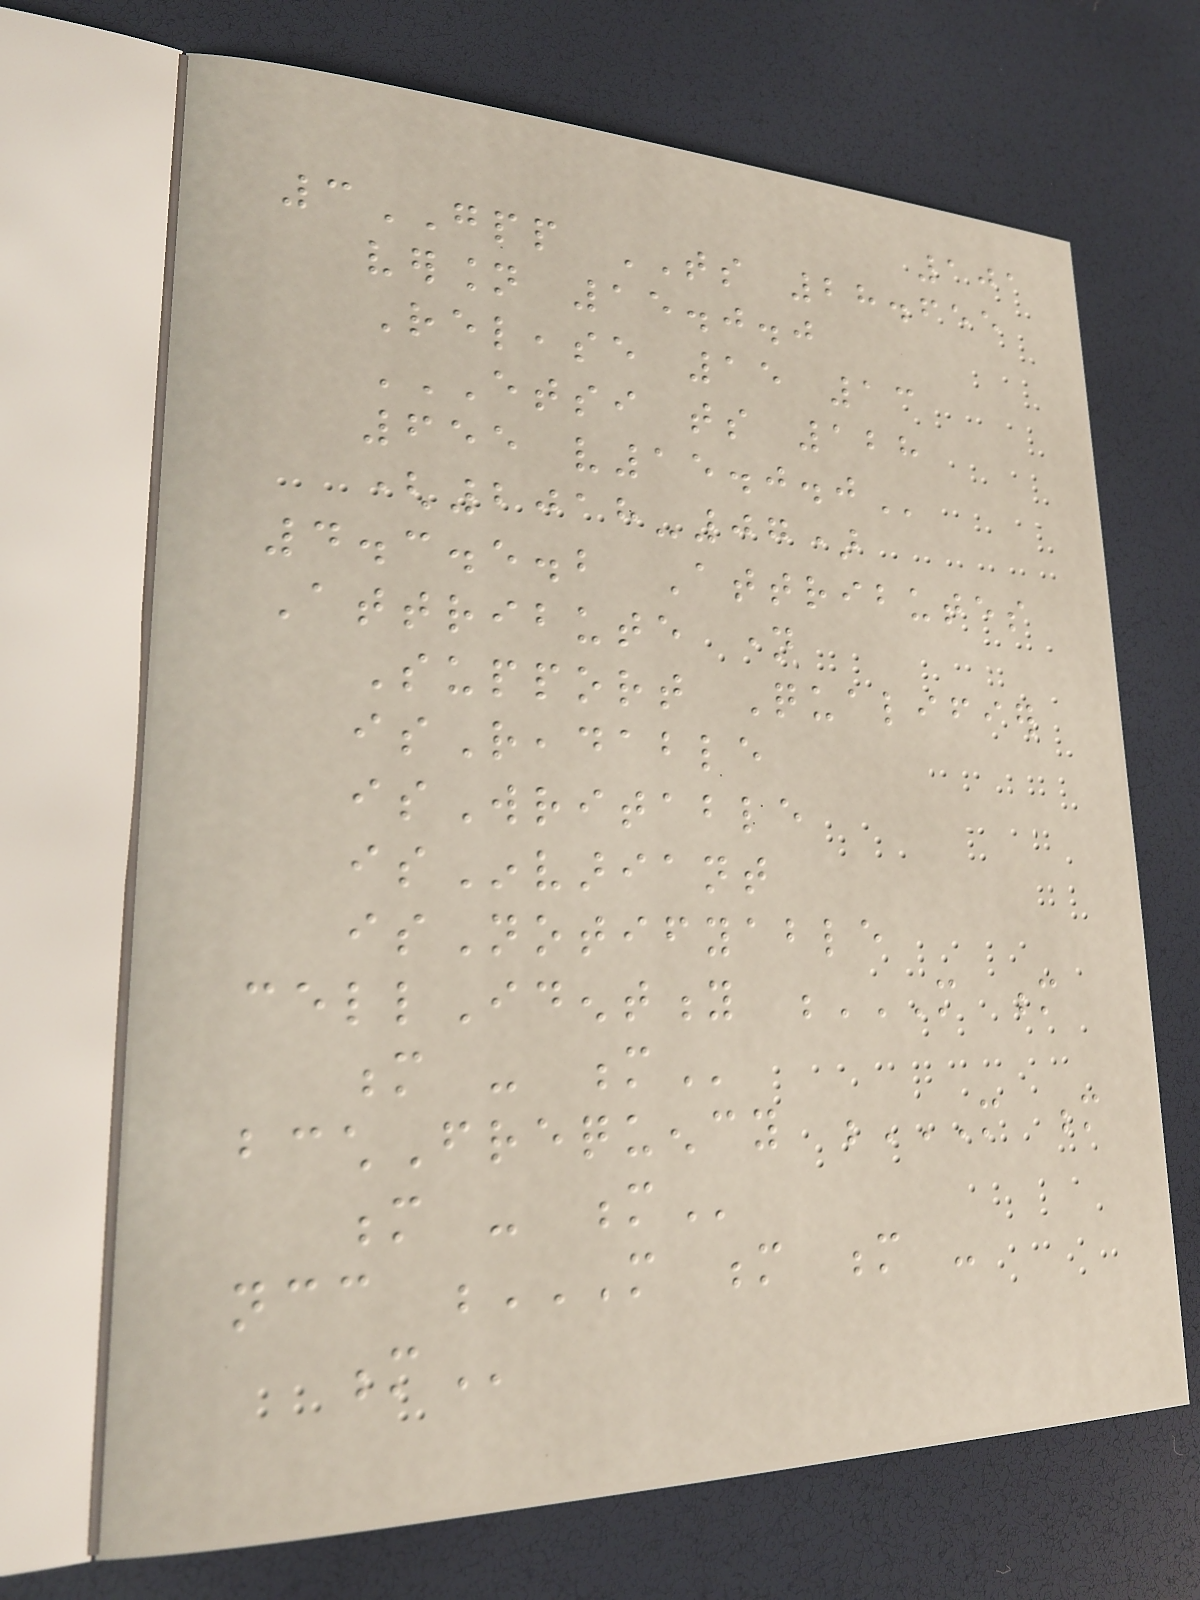101
3GPP TS 28.655
version 15.0.0
Release 15 13
ETSI TS 128
655 V15.0.0
(2018-07)
4.3.5.2 Attributes
Attribute name
Support Qualifier
isReadable
isWritable
isInvariant
isNotifyable
cellIdentity M M
M - M
bcchFrequency M M
M - M
ncc M M M -
M
